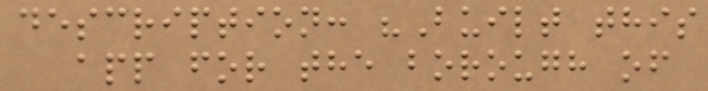description: "Built this
app for the borough of
